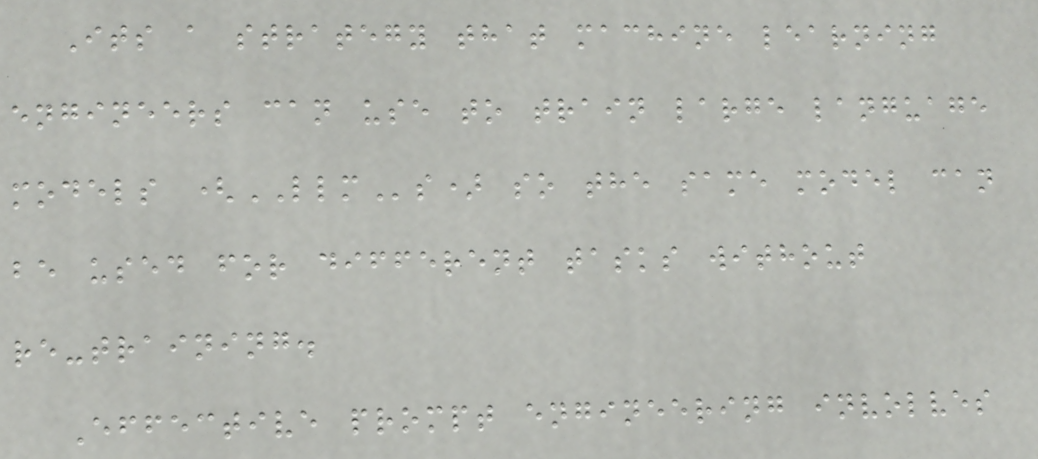Its a strategy that machine learning
engineers can use to train large language
models (LLMs) so the same model can
be used for different tasks without
re-training.
Effective prompt engineering involves
